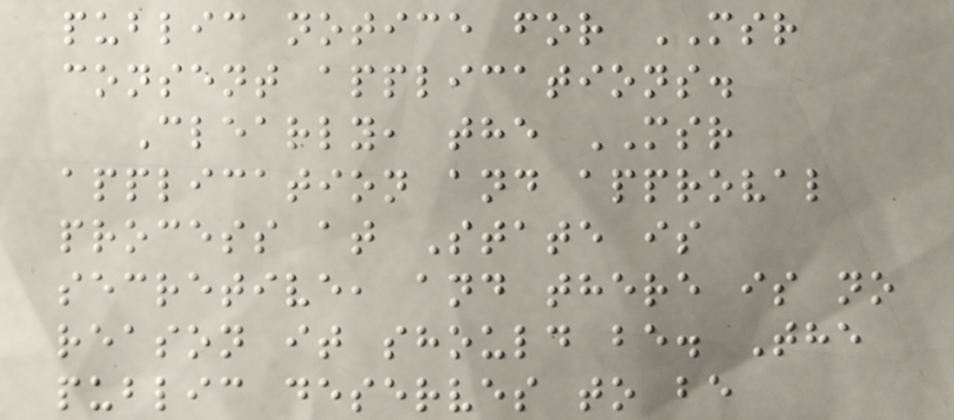public notice for MSR
consent applications.
Clearly, the MSR
application and approval
process at State is
secretive, and there is no
reason it should be. The
public deserves to be
